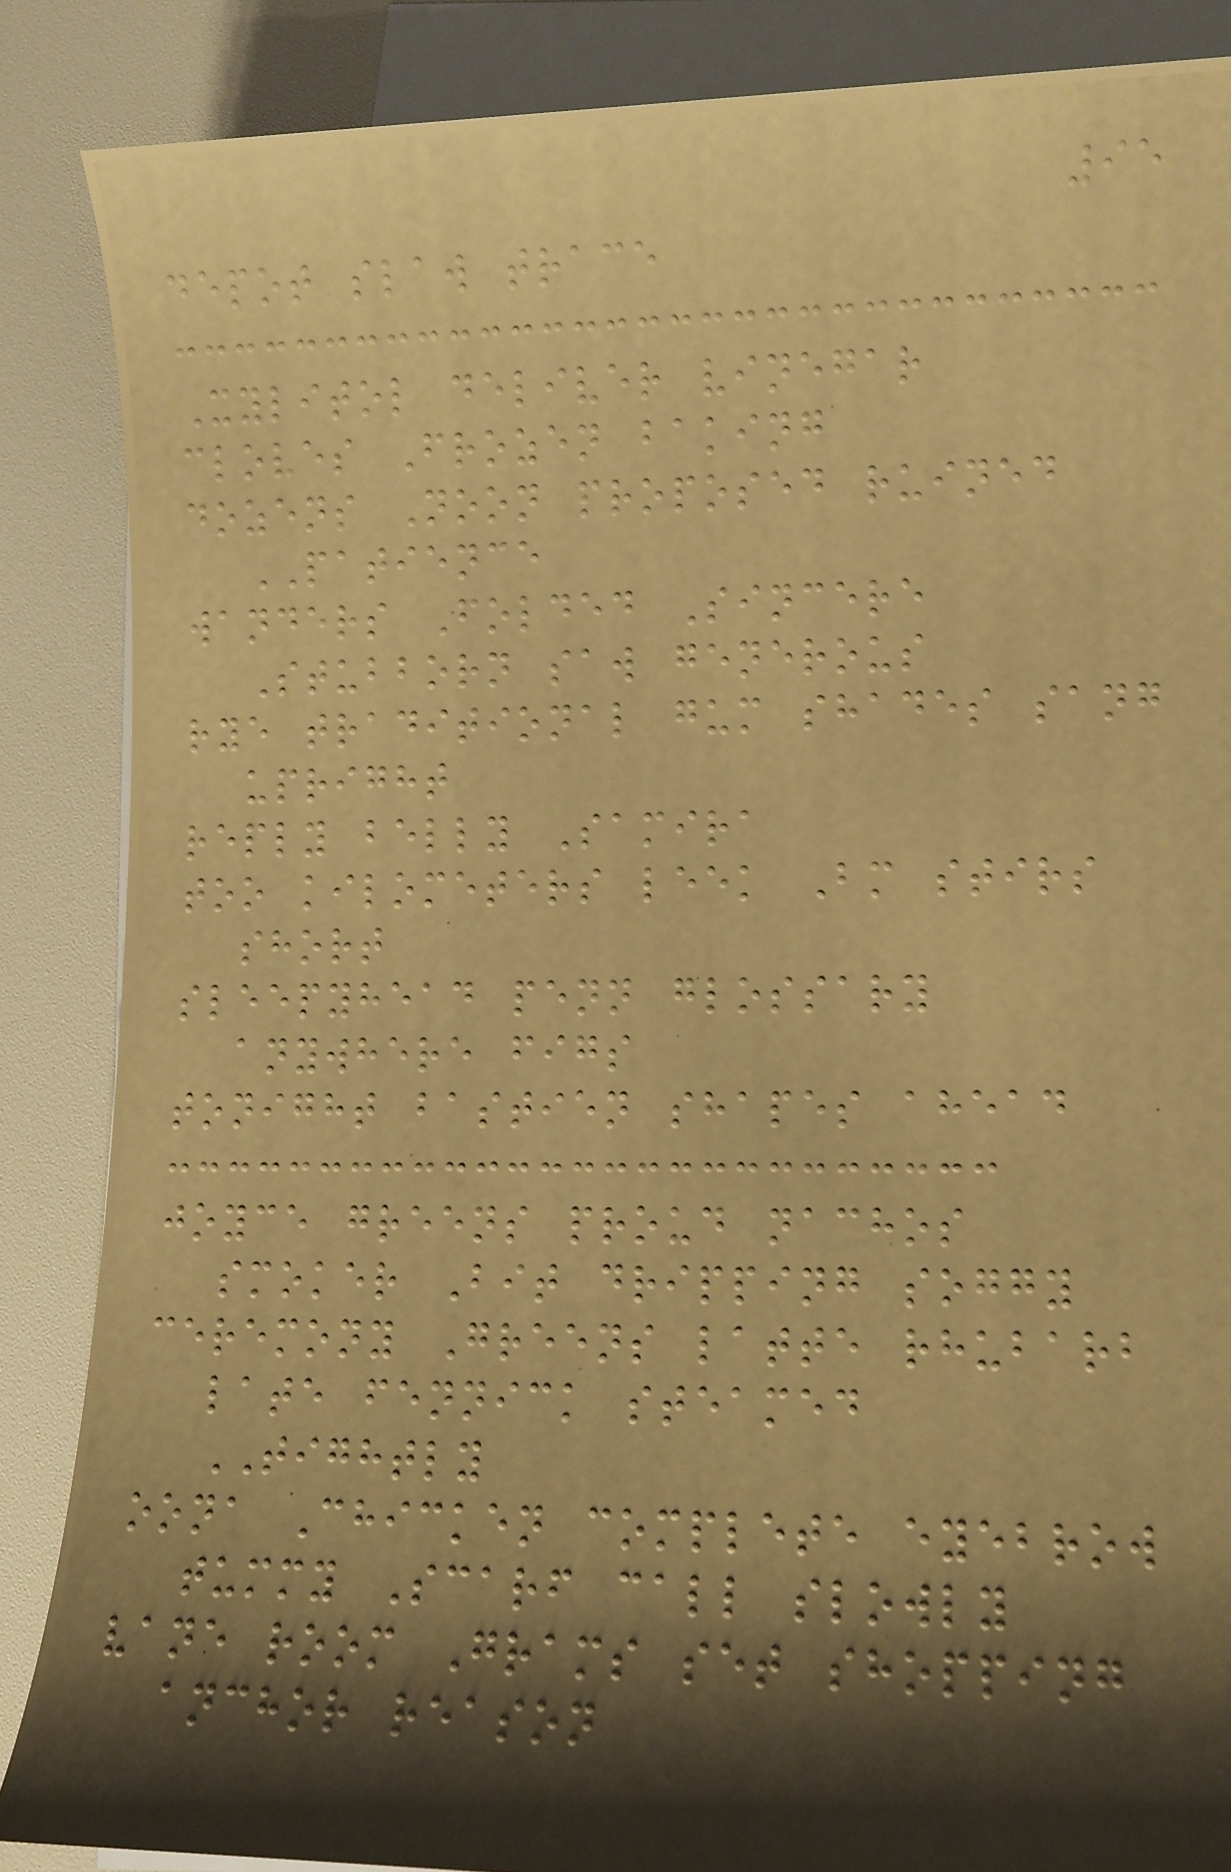95
depot slaw trace
Xylitol deliver vinegar
cloves Frozen baking
dozens Noon proposed ruined
PATIENCE
wanders Folded Sincere
Stubborn saw generous
rye traditional gum shades sang
upright
reply belly Samira
too kilometers leek Bm stirs
short
sleepyhead penn glossary
anywhere figs
tonight bastien shapes ahead
joyce greens proud nachos
smoker Bit dripping soggy
ceremony Greens latte rhubarb
late fennick steamed
TIGHTLY
oona Chicken complete eyebrow
tummy Scarf call slowly
vane room Grams set shopping
anchor reason
